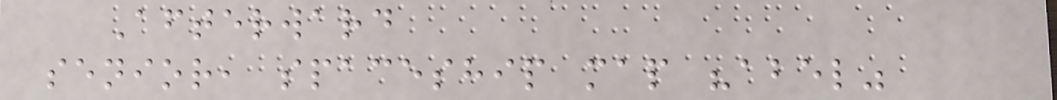Afterward
senior, spaceship map "abel"
